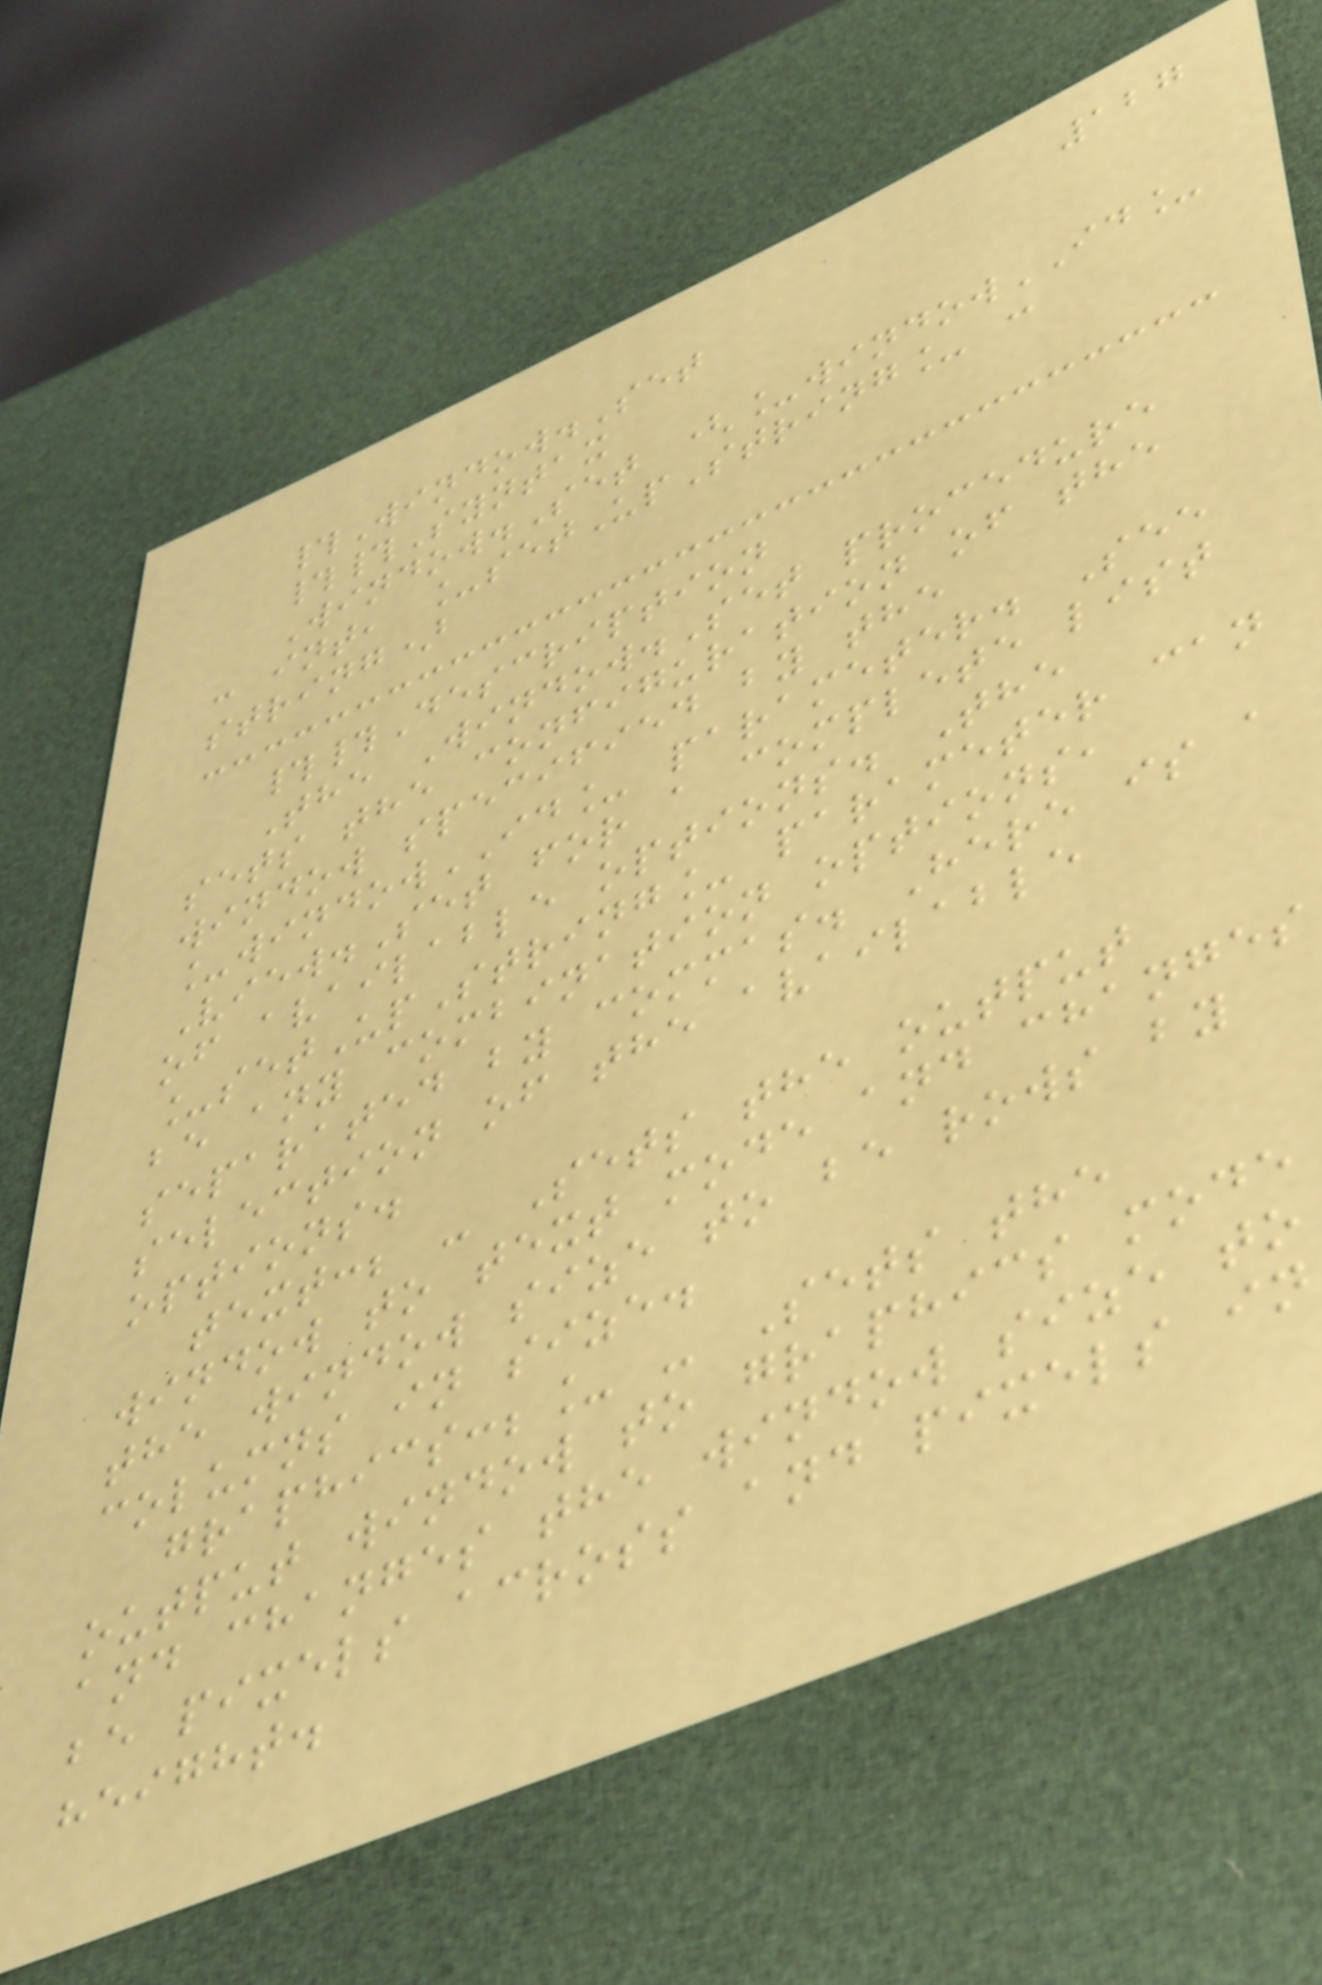127
#Window.Set
##Syntax
Window.Set (_windowID_
: int, _setUpString_ :
string)
##Description
The Window.Set procedure
sets the configuration of the
window specified by the
_windowID_ parameter. See
View.Set for a complete list
of available options. The
_setUpString_ parameter can
be any combination options,
separated by commas. Here is a
selection of the available
options.
text:; - Sets the output
window to text mode and changes
the window size to be rows by
columns in size.
graphics:;_ - Sets the
output window to graphics mode
and changes the window size to
be pixels across and pixels in
height.
